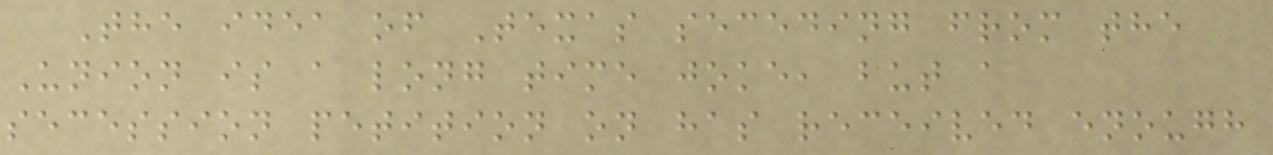The idea of Texas seceding from the
Union is a long time joke, but a
secession petition on has received enough
